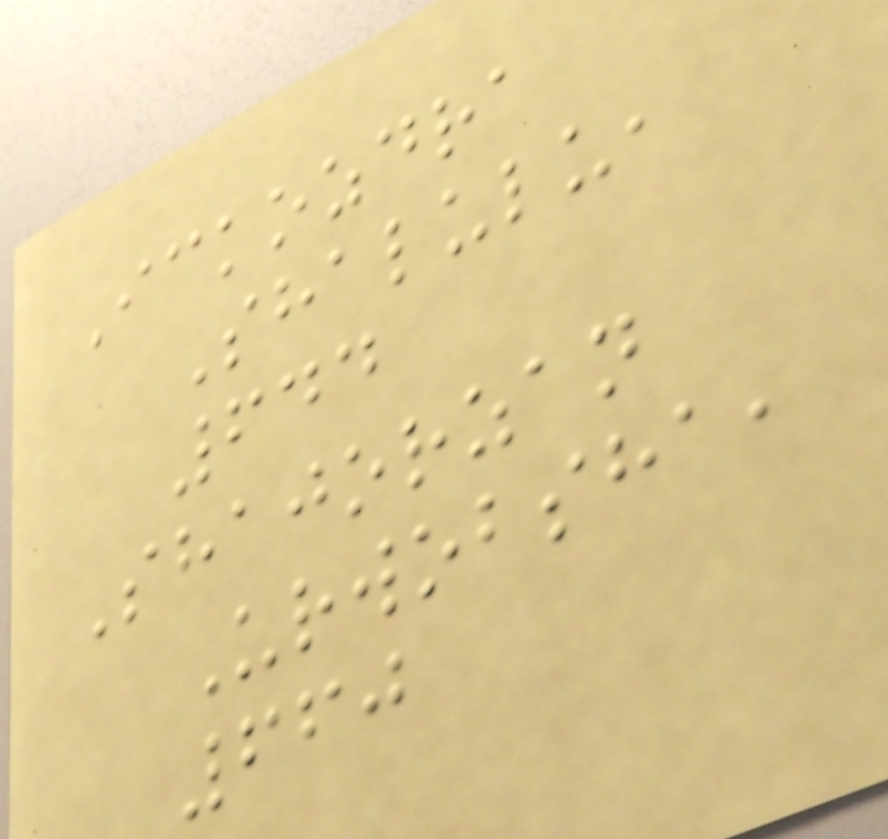Ickozdra
Shalulu,
644
Shajorzan
Urwobsha,
660
